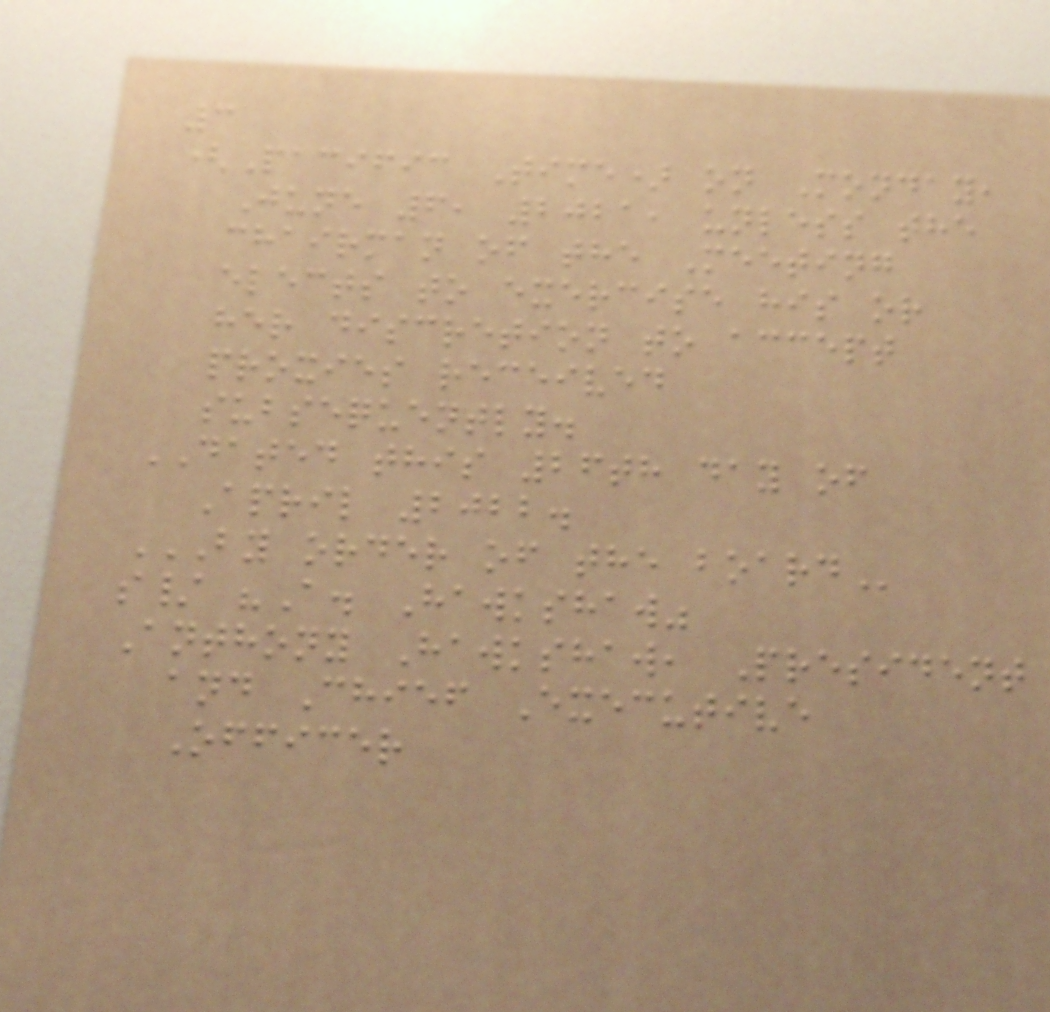3
(Pacific Time) on Monday,
June 6, 2021, unless the
chairman of the Meeting
elects to exercise his or
her discretion to accept
proxies received
subsequently.
DATED this 26th day of
April 2022.
BY ORDER OF THE BOARD
s/ "A. Hawkshaw"
Anthony Hawkshaw, President
and Chief Executive
Officer
